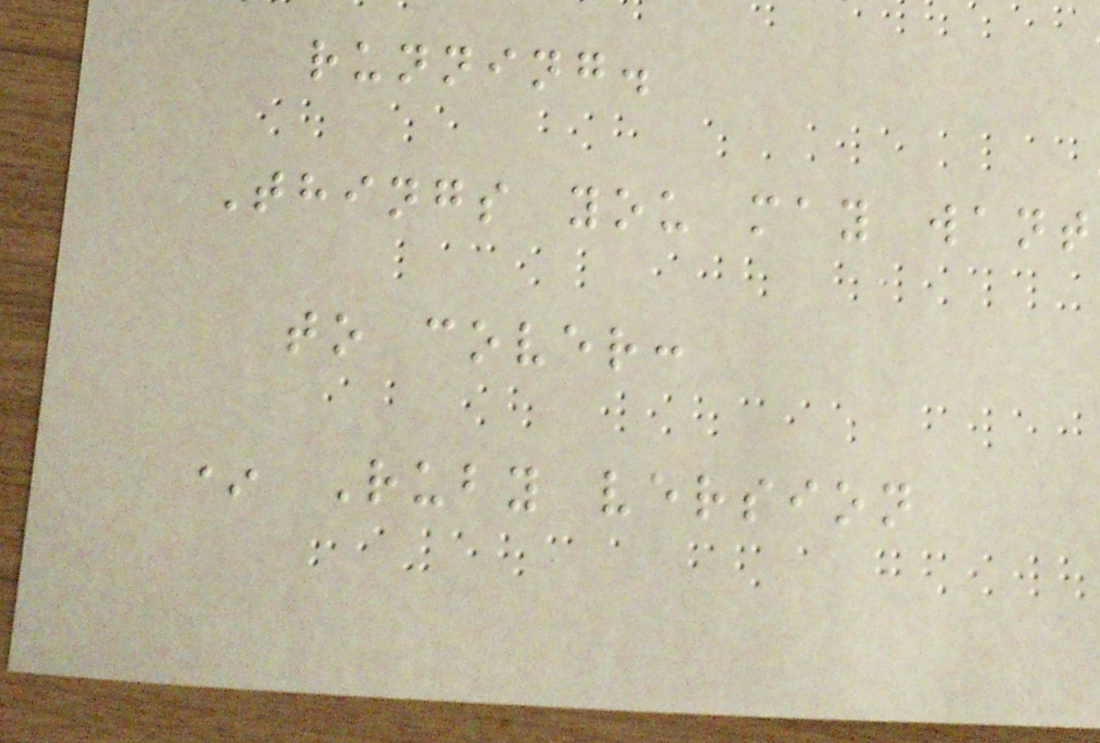running.
Things you may want
to cover:
* Ruby version
